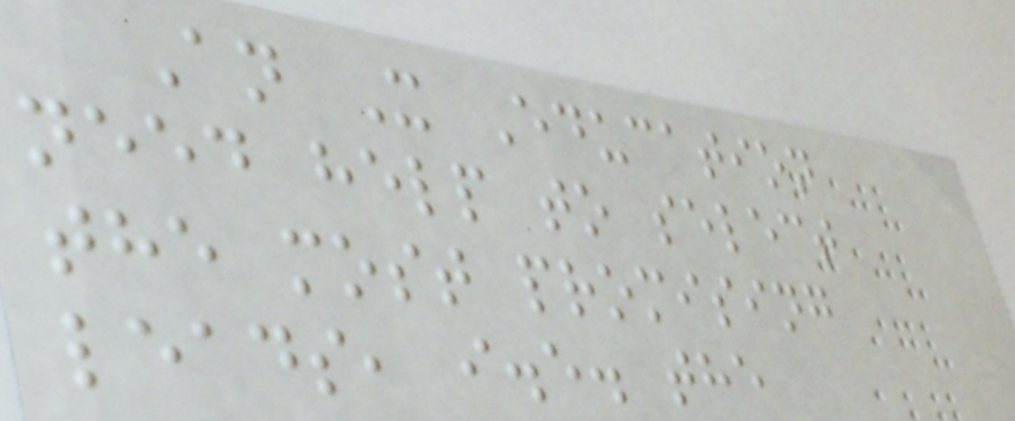An X Education
need help to select
the most promising
leads, i.e. the
